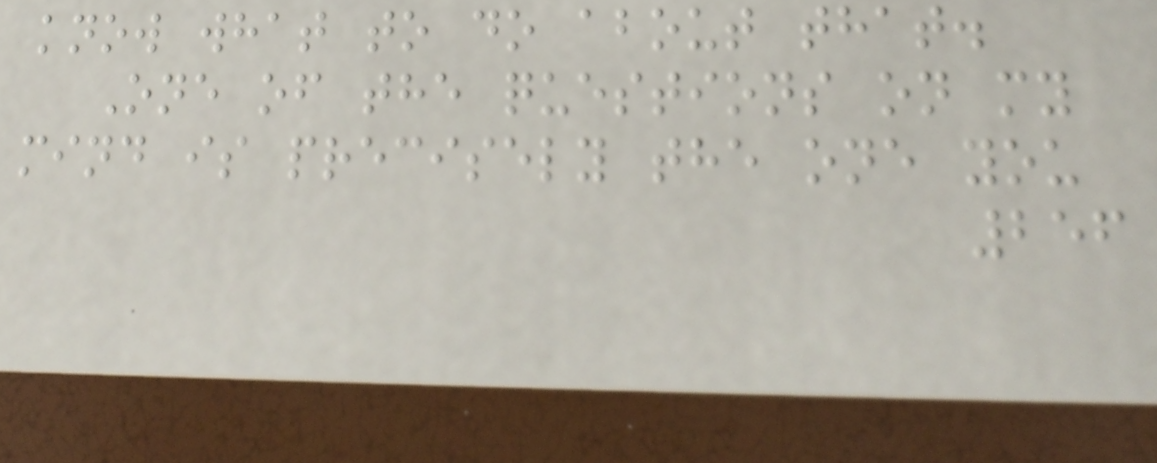know what to do about that.
One of the questions on my
mind is precisely the one you
256
